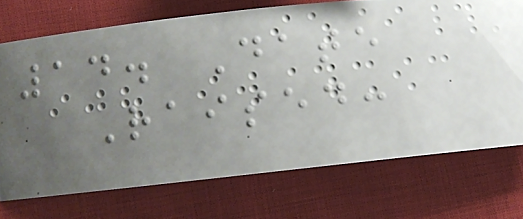14. Date
Raised:
